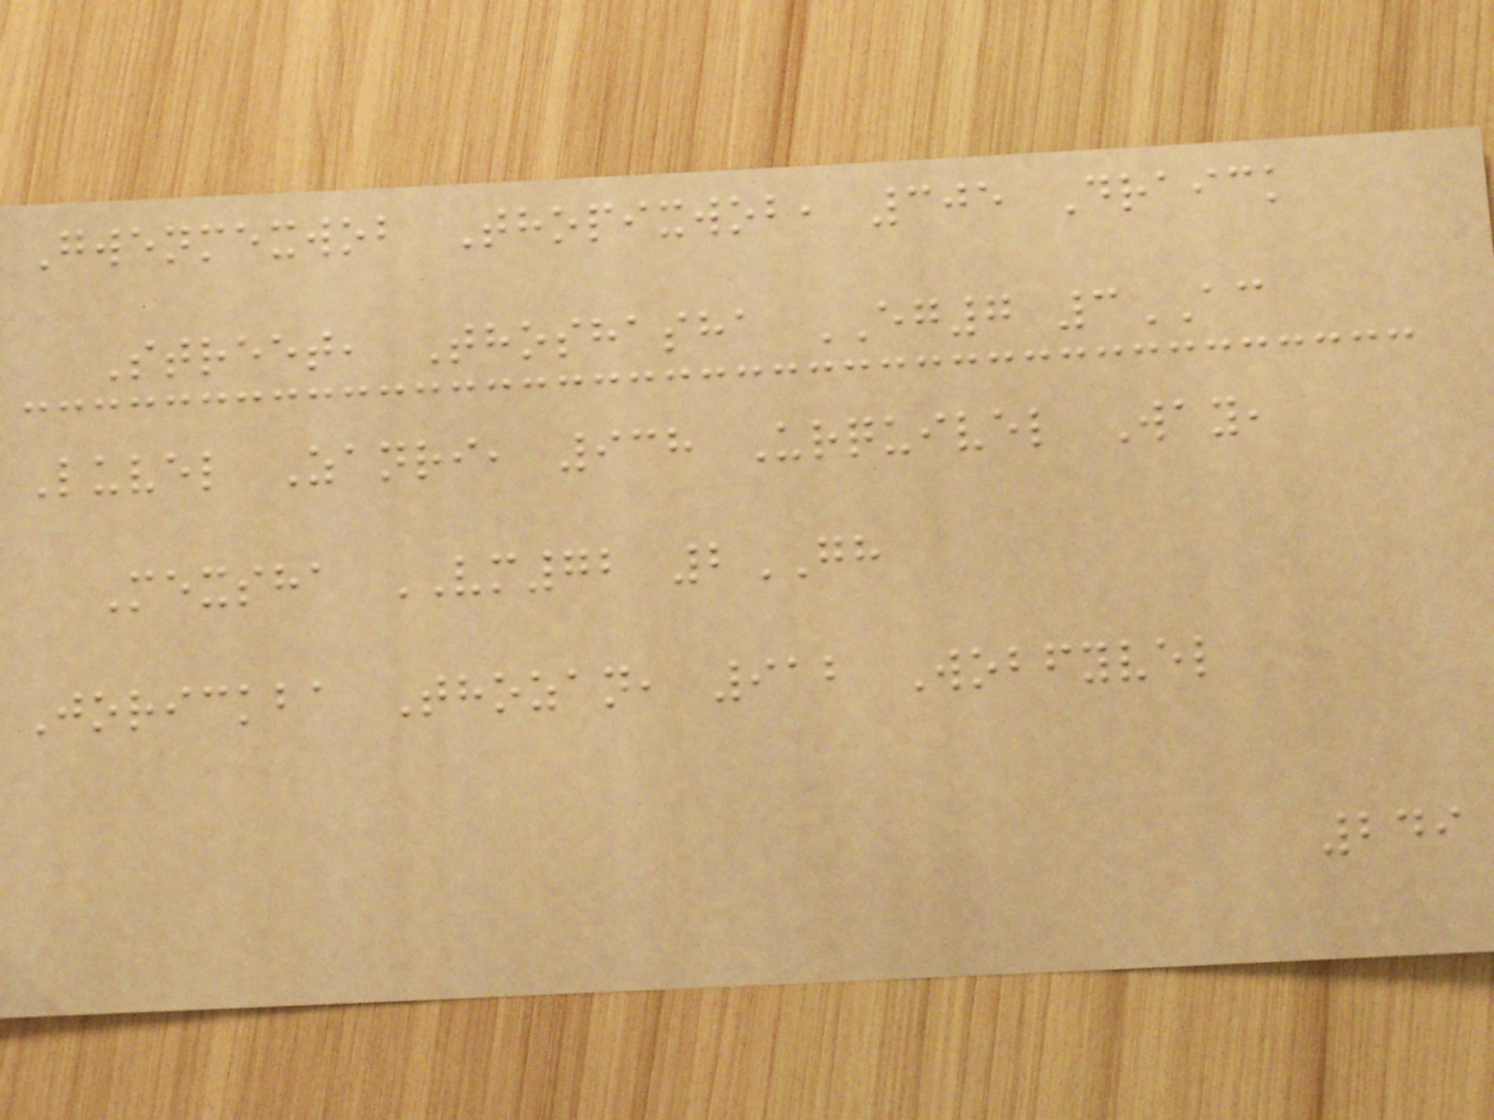Gwenmexwob Thopixwob, 305 Draick
Street, Thoshasha EG7 3AC
Luvel Zanri, 938 Urquivel Way,
Mexsha VM72 2GH
Jorickba Thozan, 912 Wobfyvel
249
